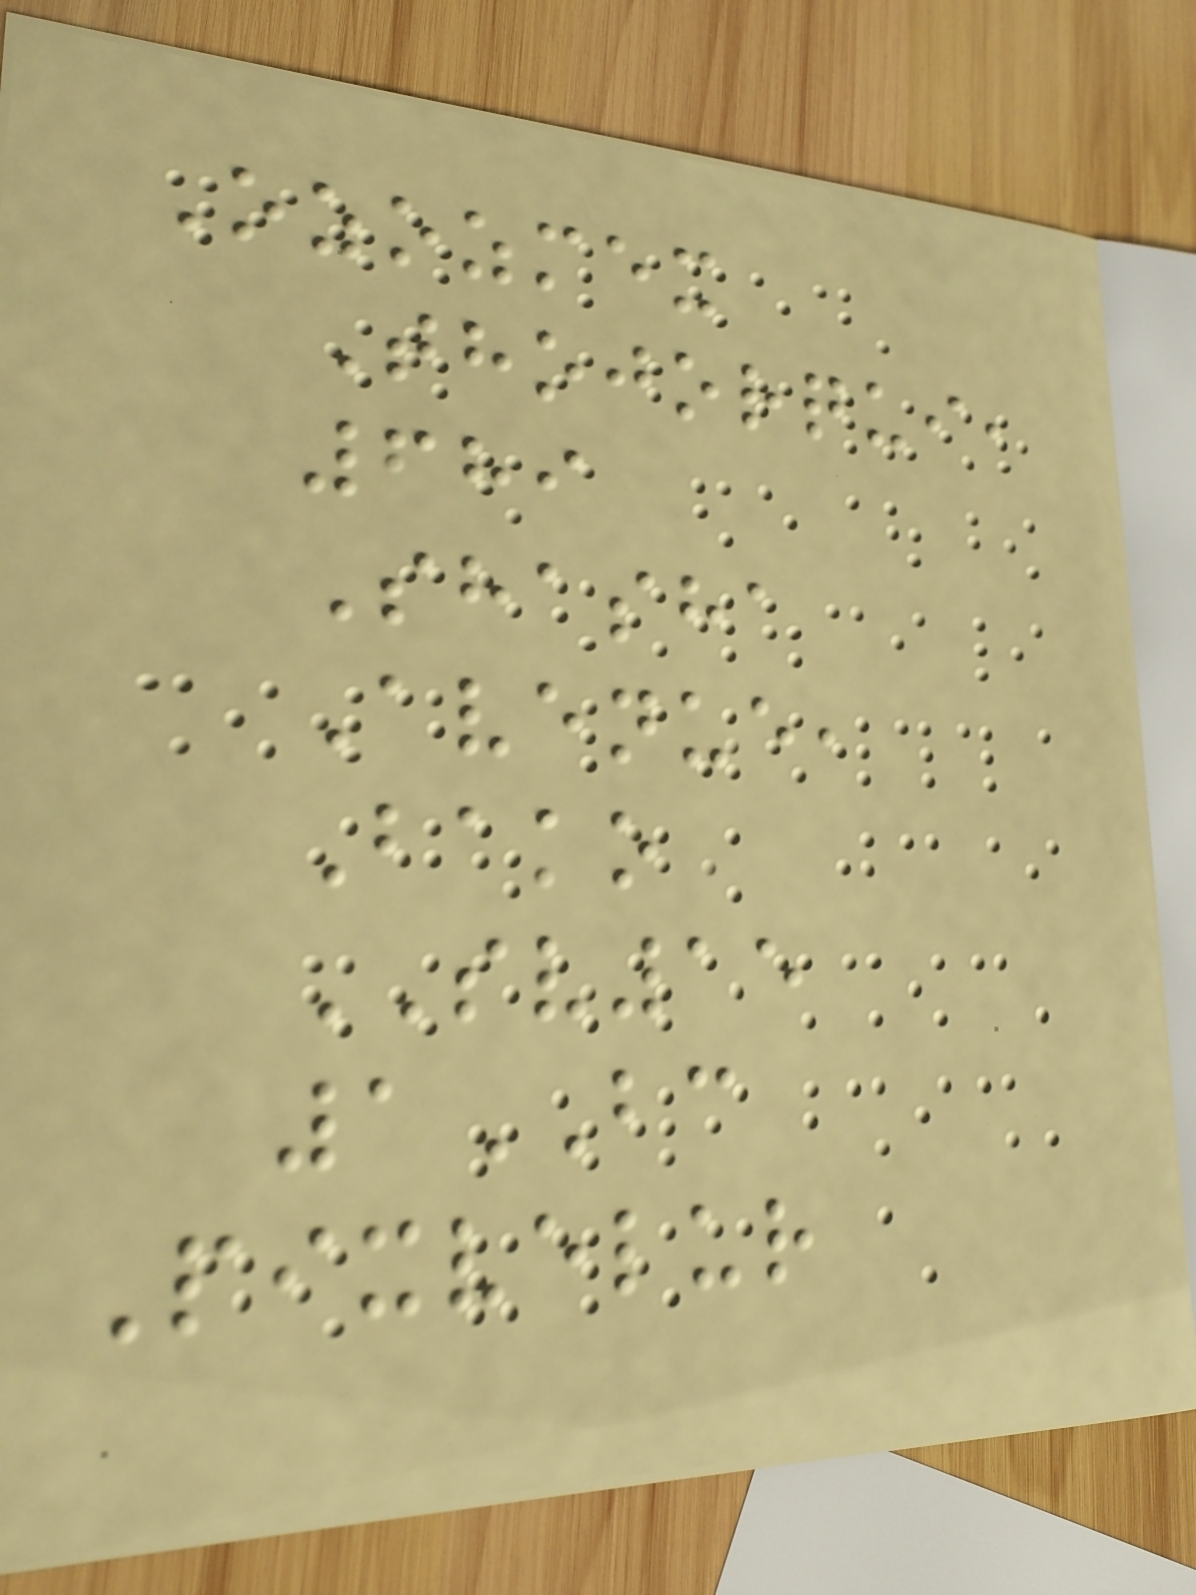Ozozmex
Thojorqui,
689
Shasha
Avenue,
Bako
SV15
1BC
Pixvelur
